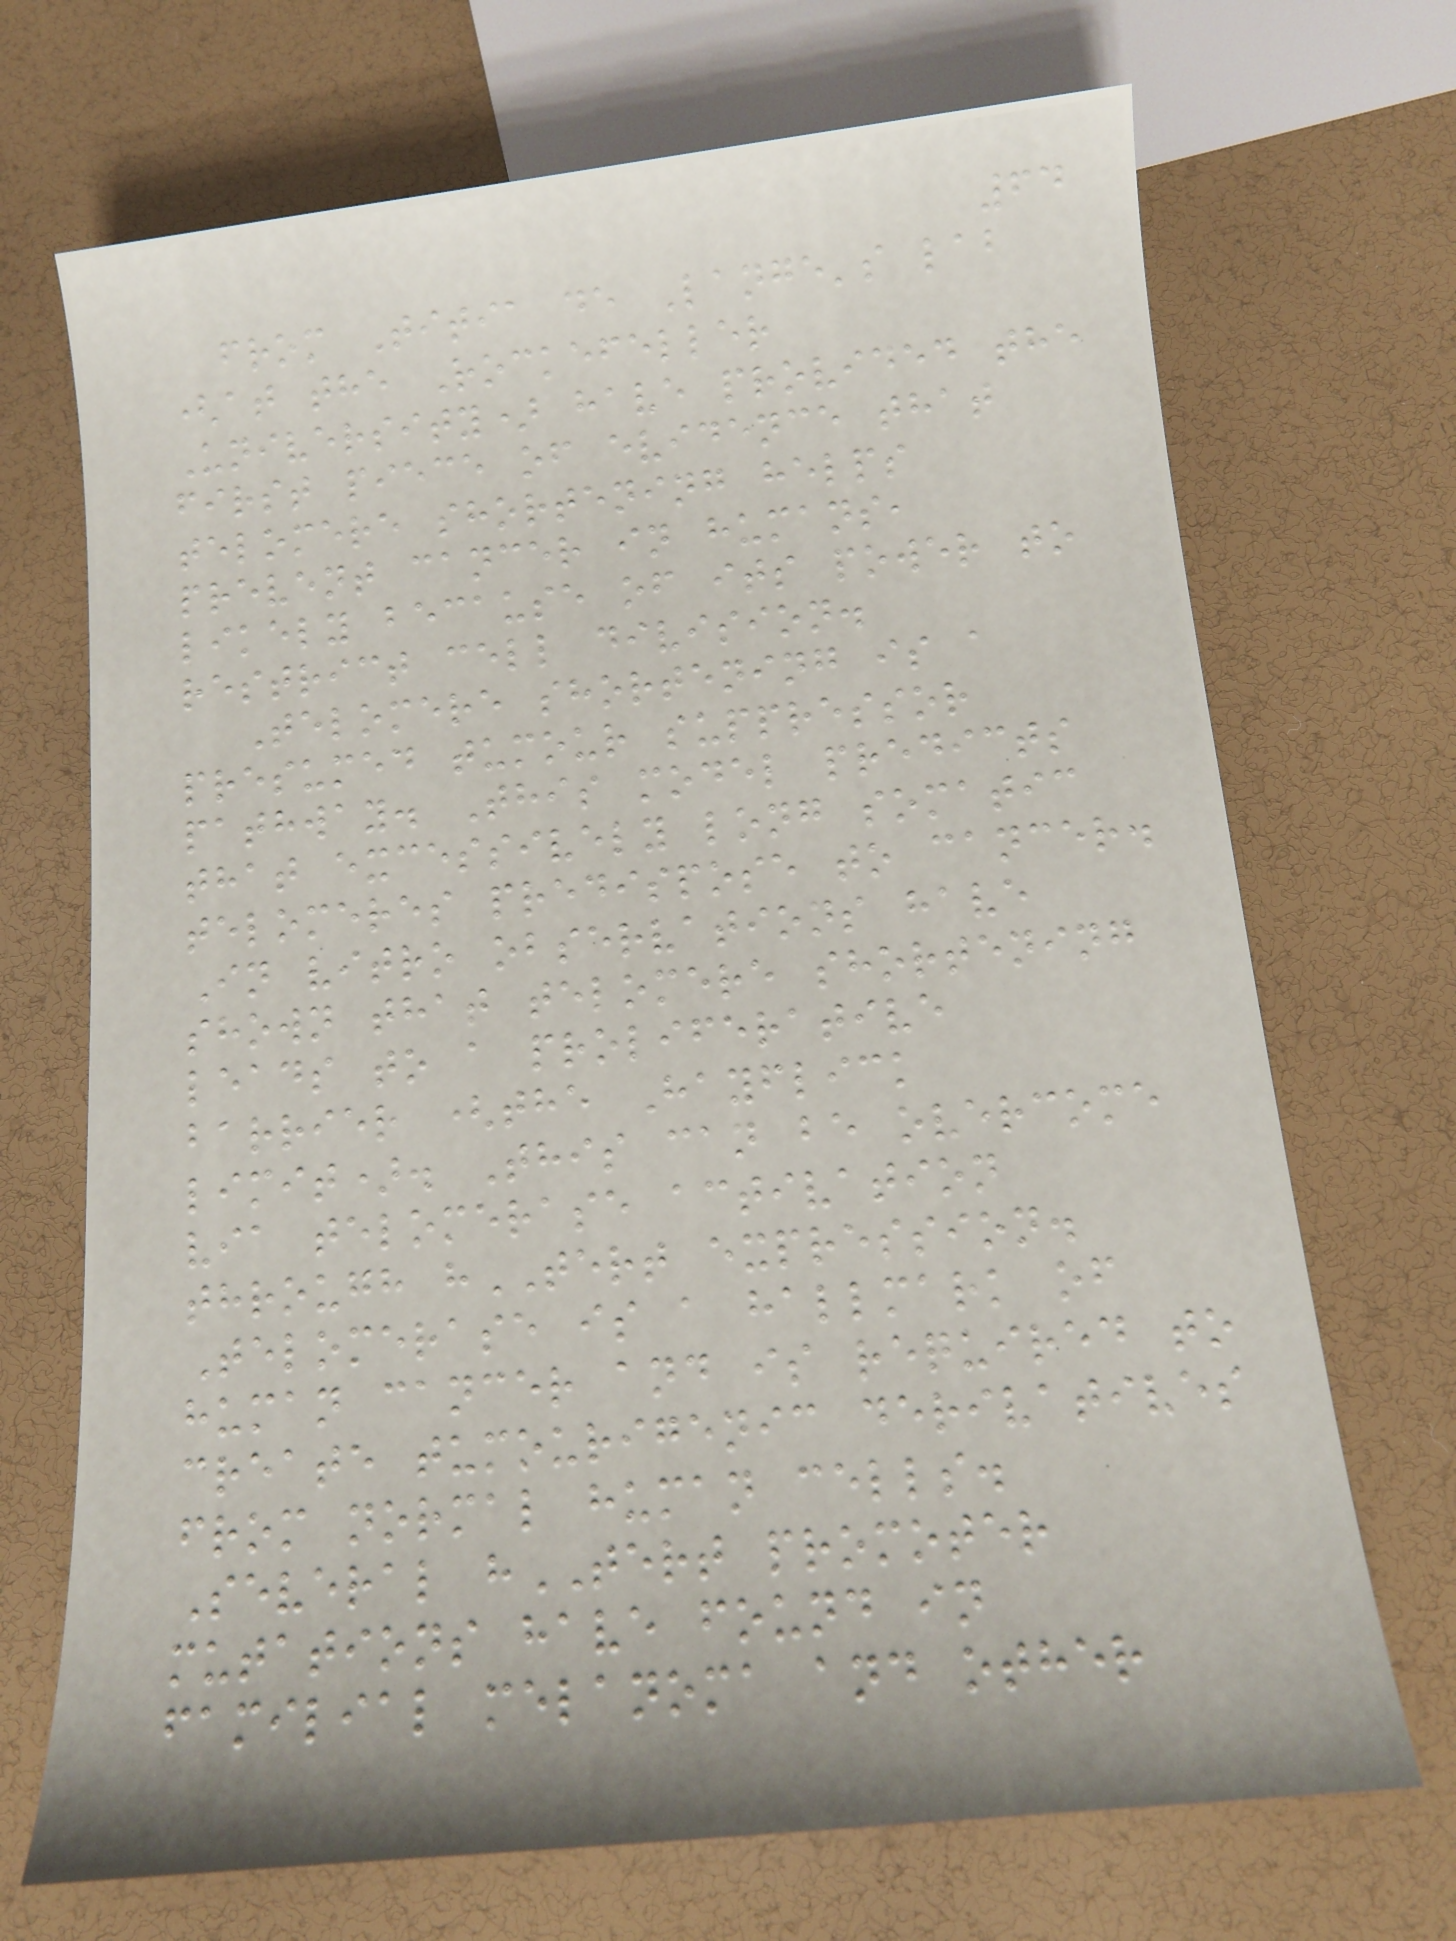64
from Titia de Lange's lab
(at the Rockefeller
University) have provided the
first piece of evidence that
telomere shortening helps
prevent cancer in humans,
likely because of its power to
restrict cell division.
Telomere shortening is a
presumed tumour suppressor
pathway. This model predicts
that excessively long somatic
telomeres predispose to cancer.
In vitro observations have
shown that telomere shortening
leads to a proliferative
barrier (the Hayflick
limit). This can be overcome
via telomerase activation
through hTERT expression.
Telomerase is a hallmark of
human cancer and is required to
create tumourigenic derivatives
from normal human cells.
Several hTERT promoter
mutations have found in
familial melanoma and other
